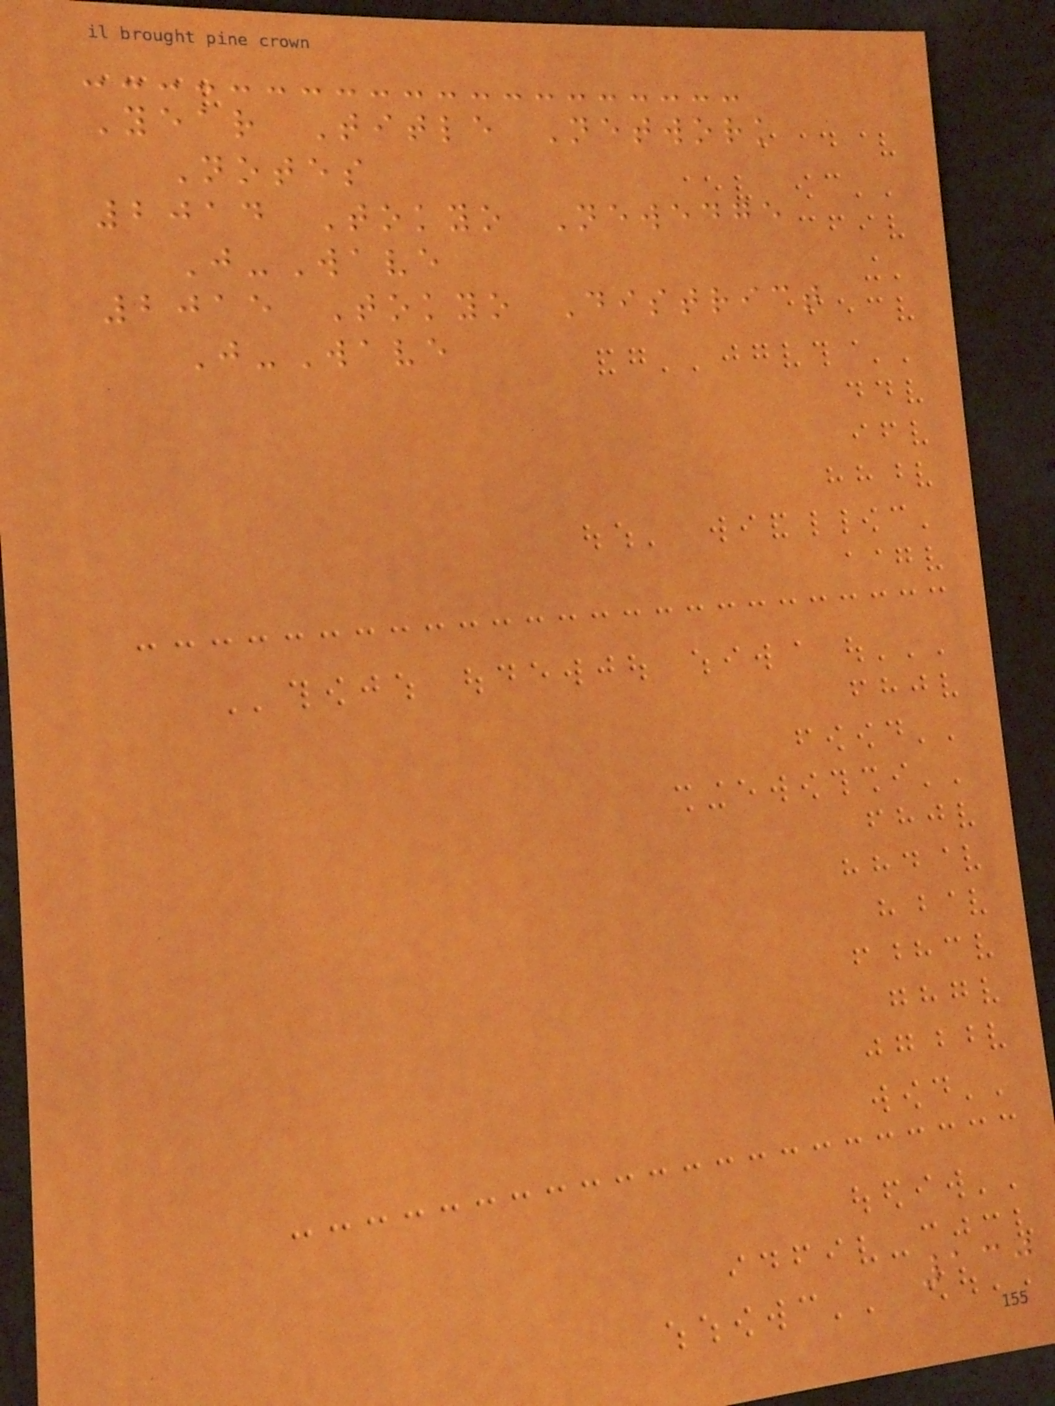Year Title Network
Notes
2014 Tokyo Newedge
J-Wave
2015 Tokyo District
J-Wave
130
